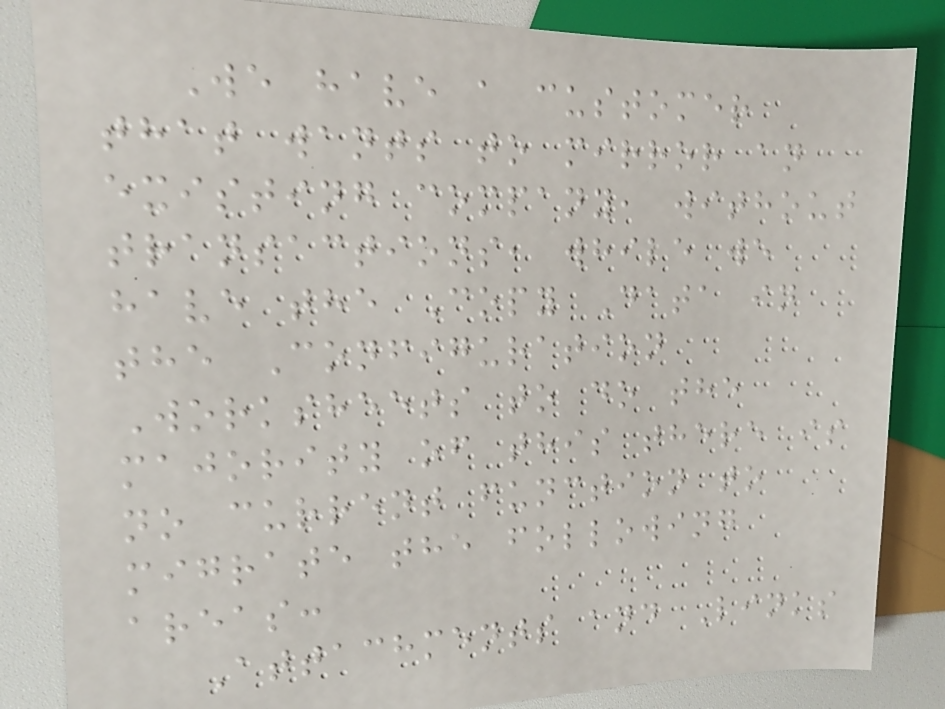We have a customer
that wants to mirror an
existing company, without
transactions, while we
have the Copy Data in
the Configuration
Worksheets to do the
majority of this there is
no current function to
migrate the following
areas:
Attachments and Links
